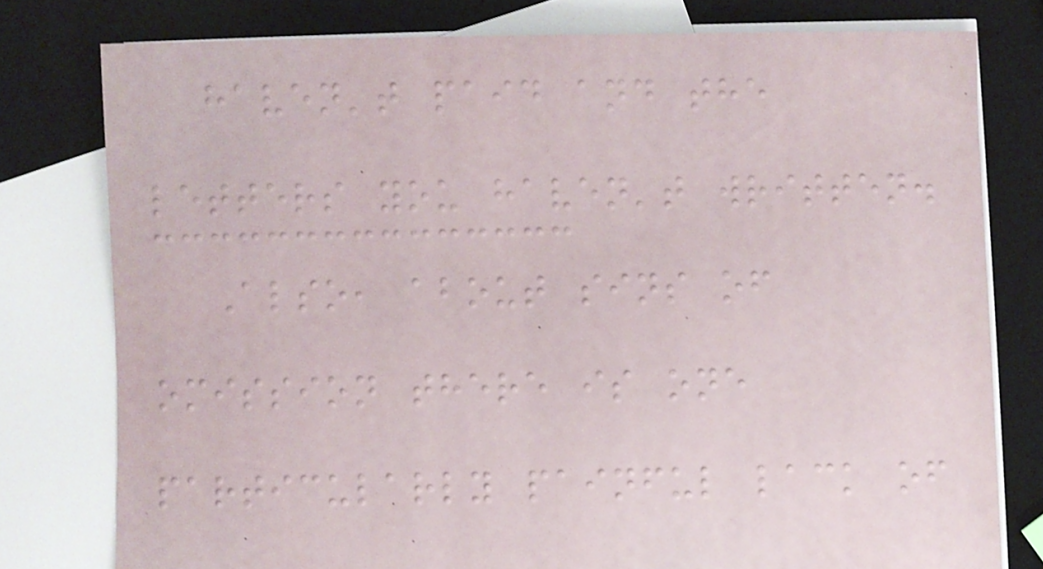haven't paid and the
letters you haven't written.
Also, about sins of
omission there is one
particularly painful lack of
